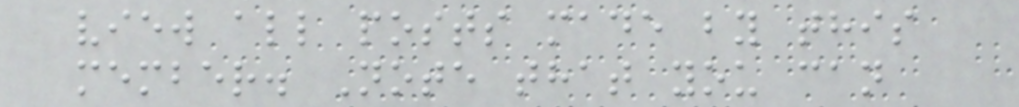view all posts made by this
member. Note that you can
